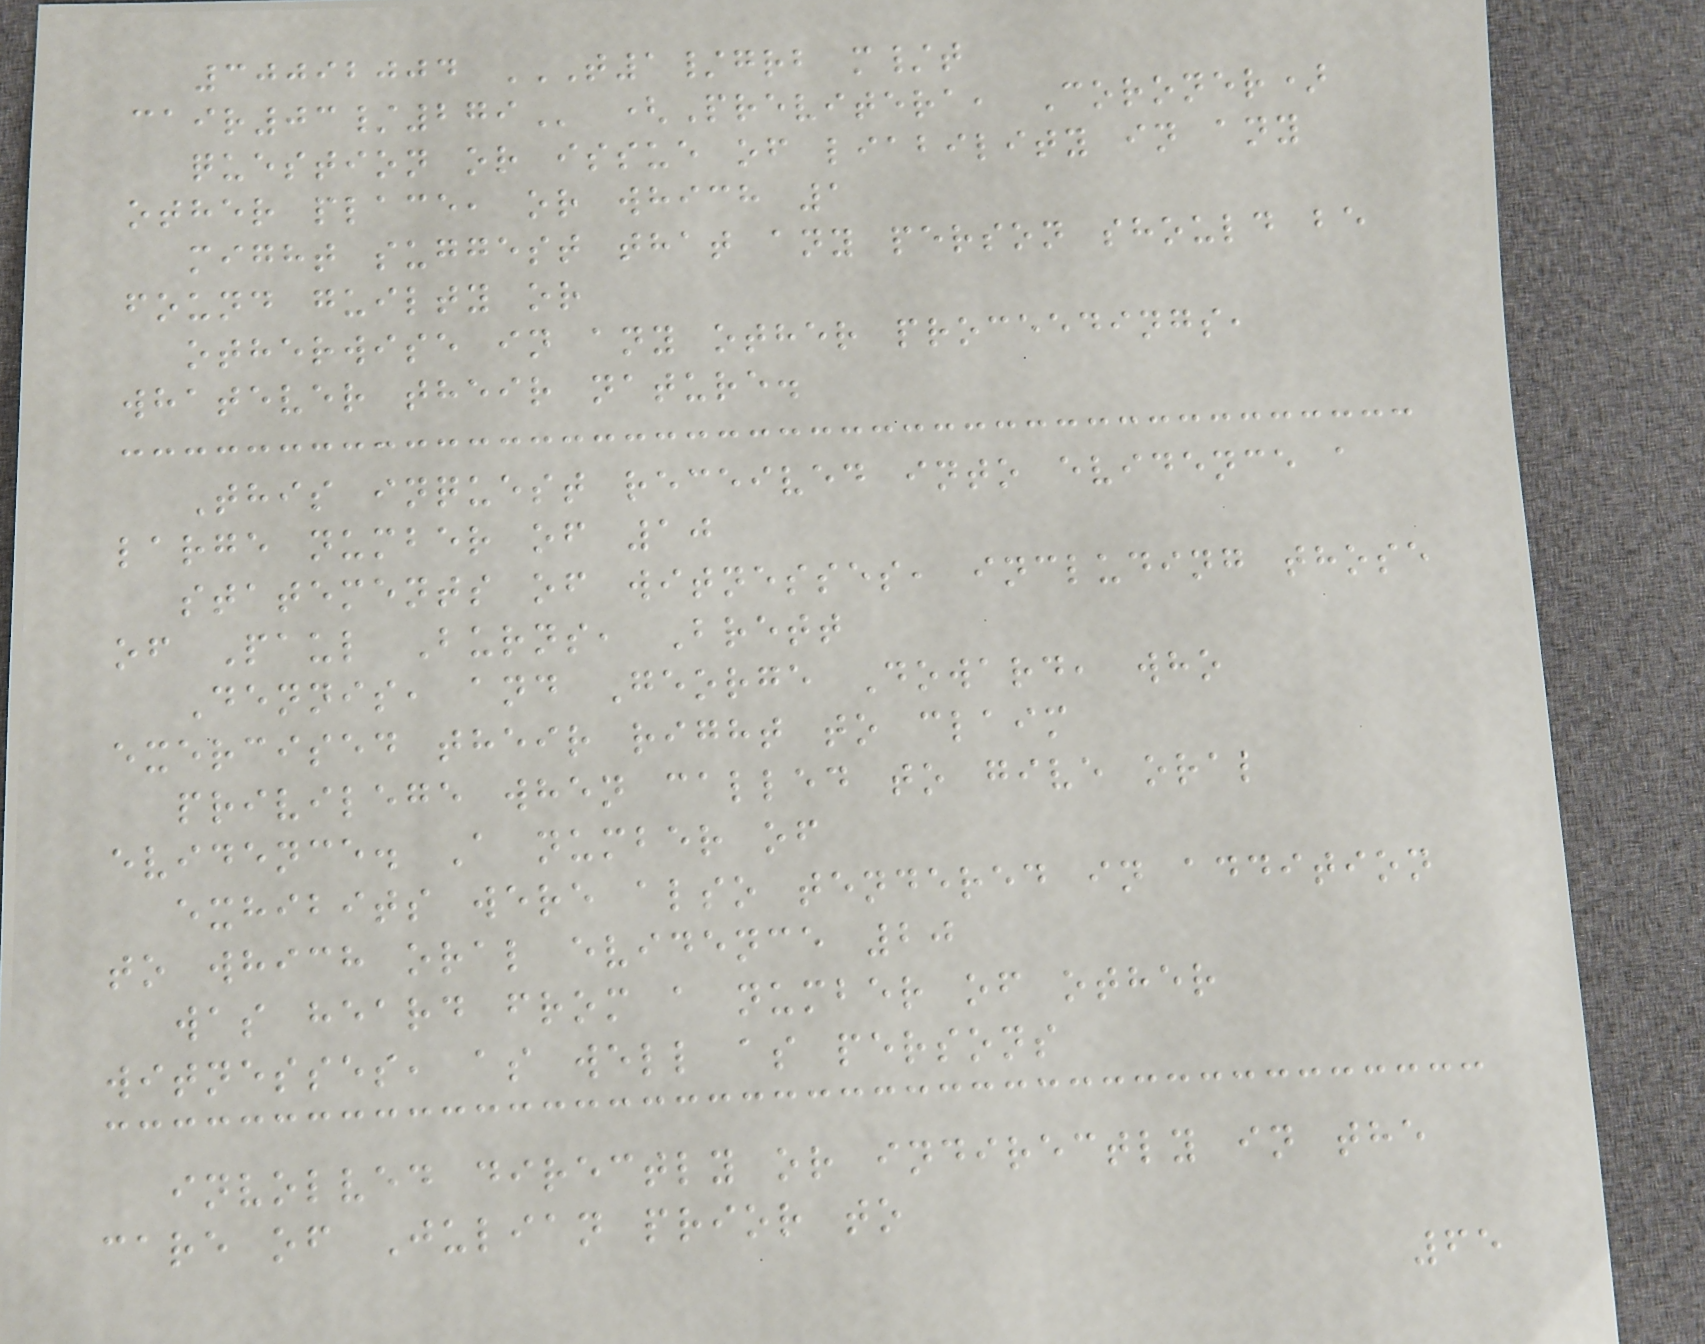30092004 T1/GRB M/T
CAIR03/279 (Previtera, Coroner)
question or issue of liability in any
other place, or which 1
might suggest that any person should be
found guilty or
otherwise in any other proceedings,
whatever their nature.
This inquest received into evidence a
large number of 10
statements of witnesses, including those
of Paul Burns, Brett
Dennis, and George Doward, who
exercised their right to claim
privilege when called to give oral
evidence. A number of
exhibits were also tendered in addition
to which oral evidence 20
was heard from a number of other
witnesses, as well as persons
involved directly or indirectly in the
care of Julian prior to
65
